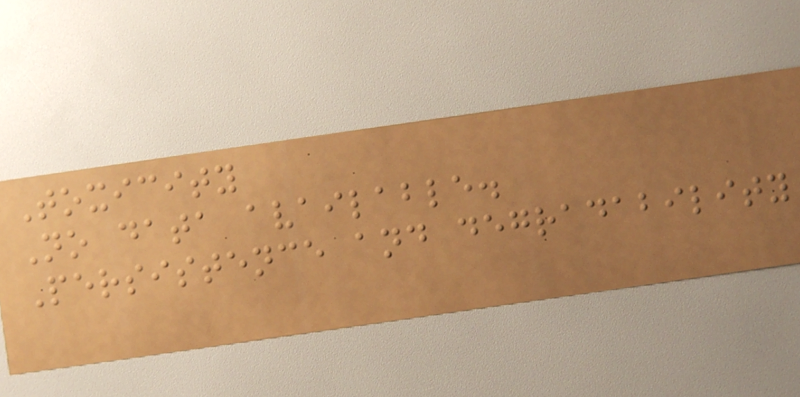Toxicity
No data available.
Persistence and degradability
